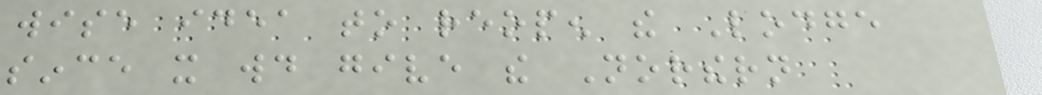wise idea to reopen the Lodge
since it would give the Northern
